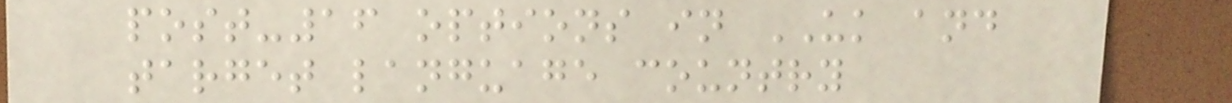post-16 options in UK and
target language country
